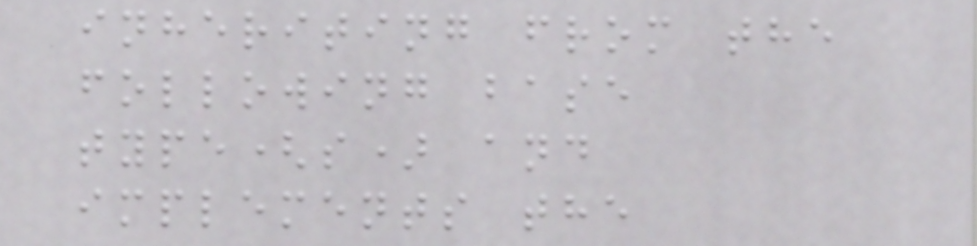inheriting from the
following base
type(s) and
implements the
